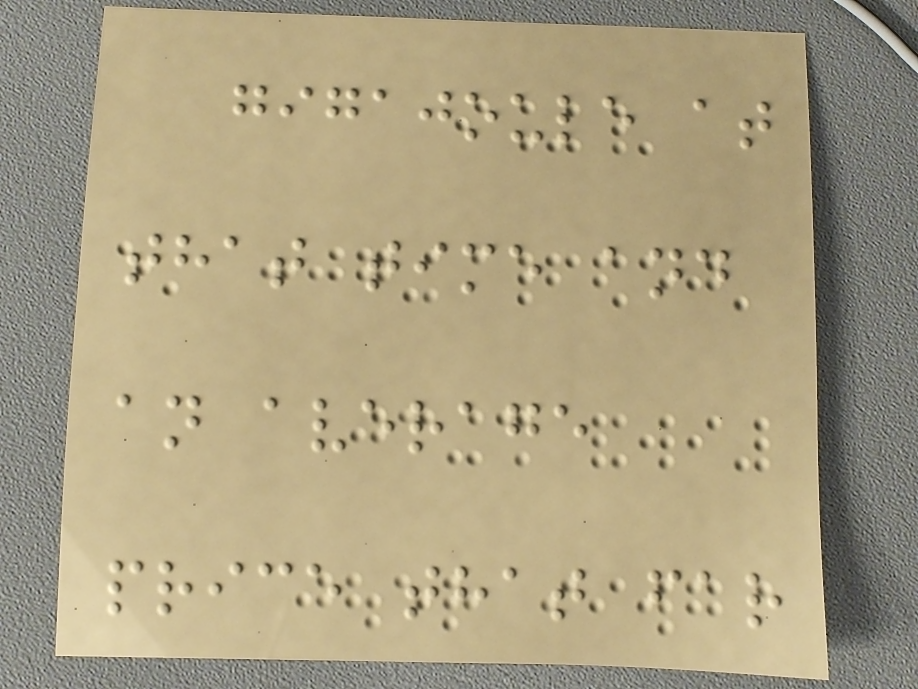gigajoule at
that time and
an average
price that far
